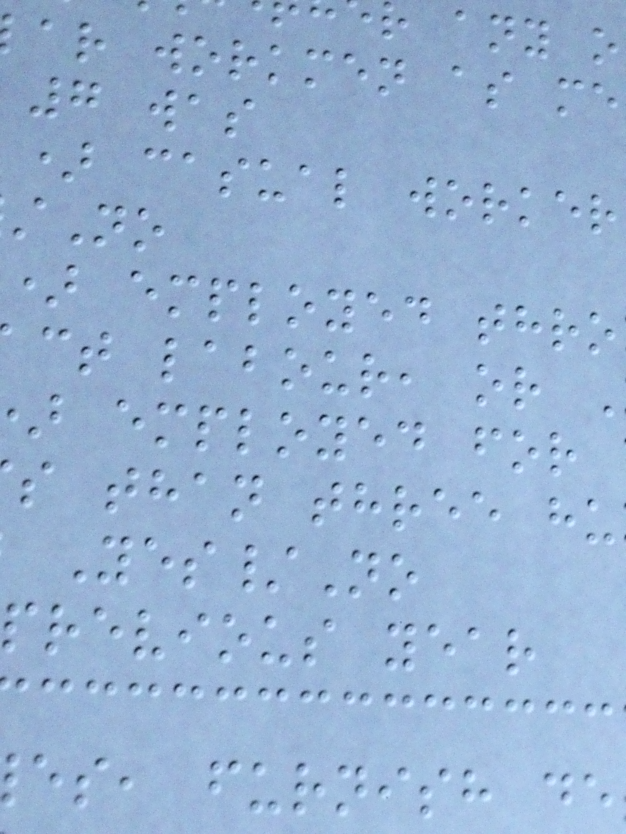ar workmen as me
7 was
) casual worker
) employed thro
ct labour, or
employed for
s than three hu
Yes/No
revious year
es, furnish de
